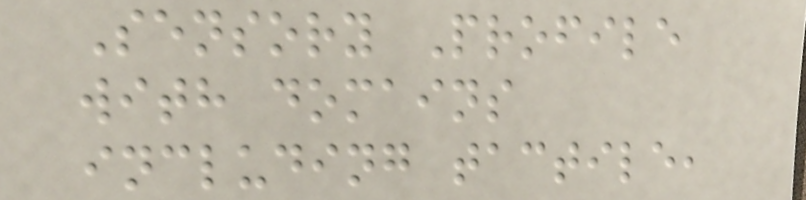Sensory Profile
with domains
including tactile,
